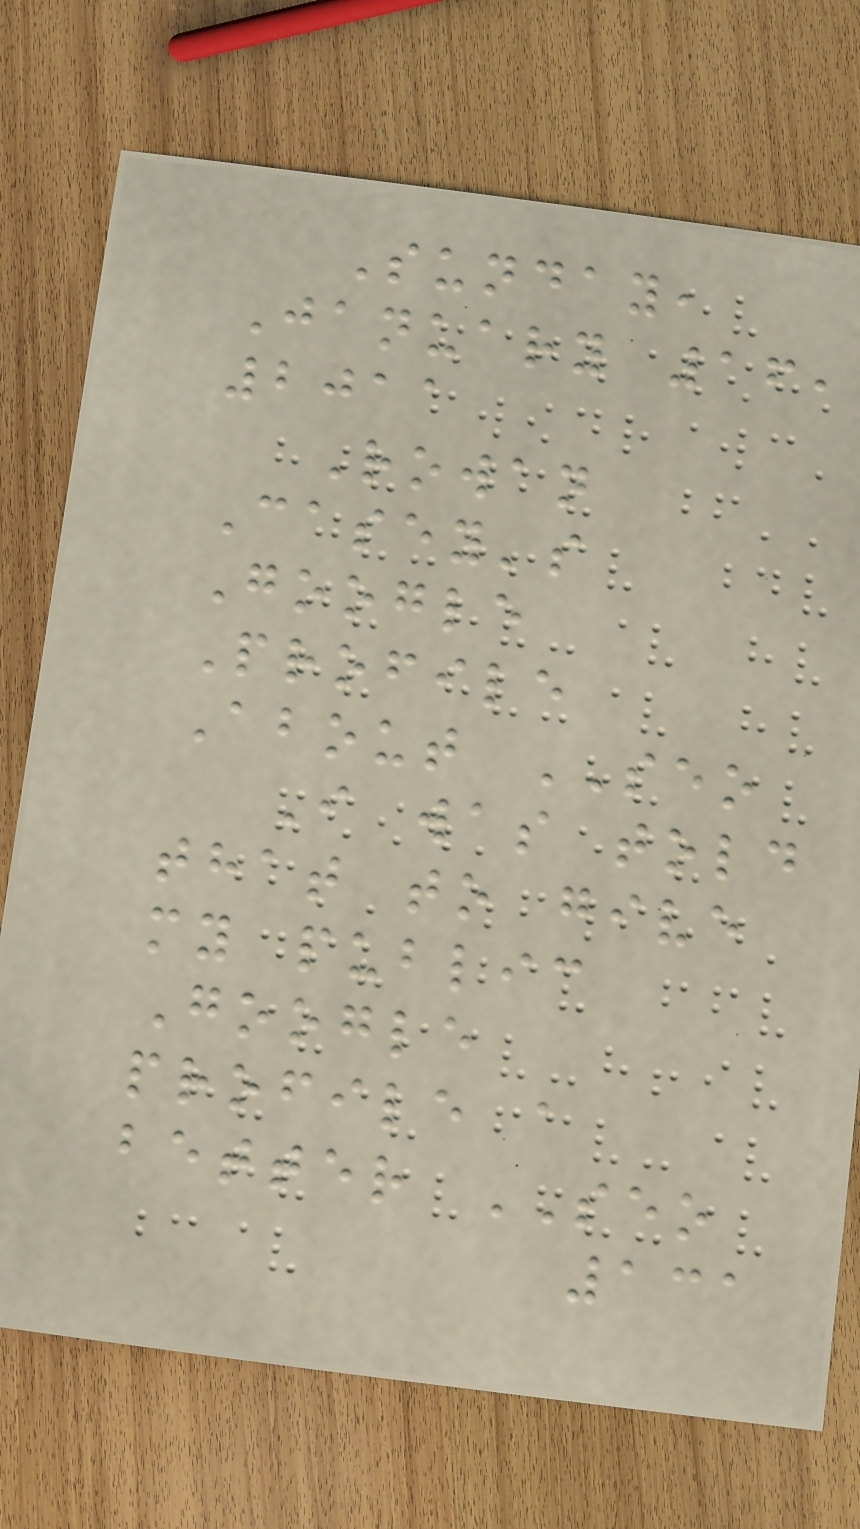Sunday,
January 16,
2011
Rowan
Casey's
Google
Profile
About SEO
I was told
that to give
my public
Google
profile a
better SEO
131
